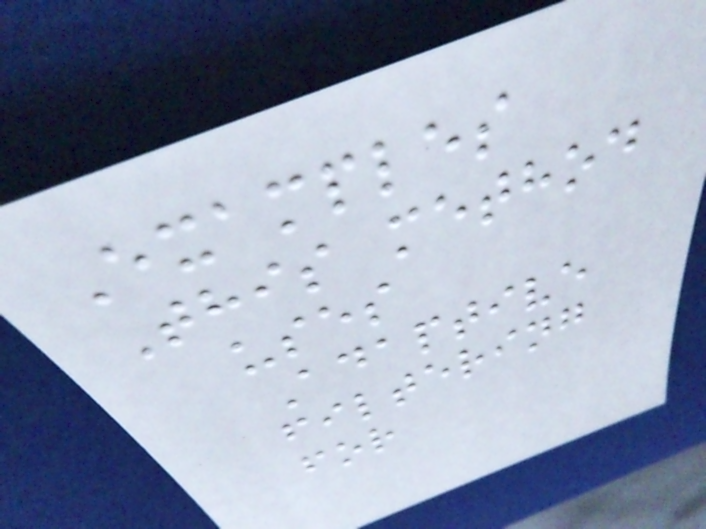Examples
This method
uses
Adaptive
filtering
for
